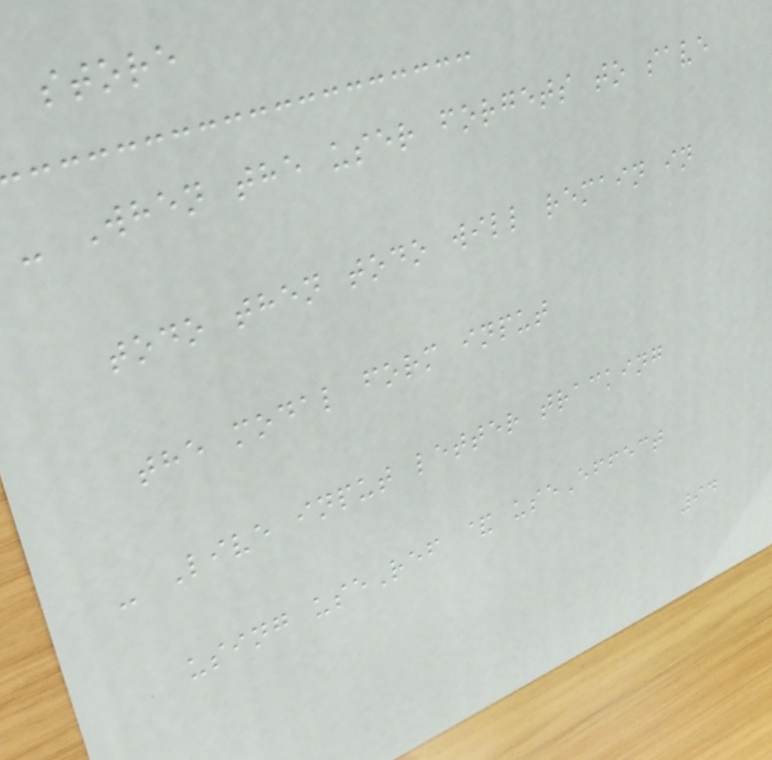store
- When the user forgets to save
todo then todo will remain in
the modal form input
- Live input letter tracking
using useRef & useEffect
94
